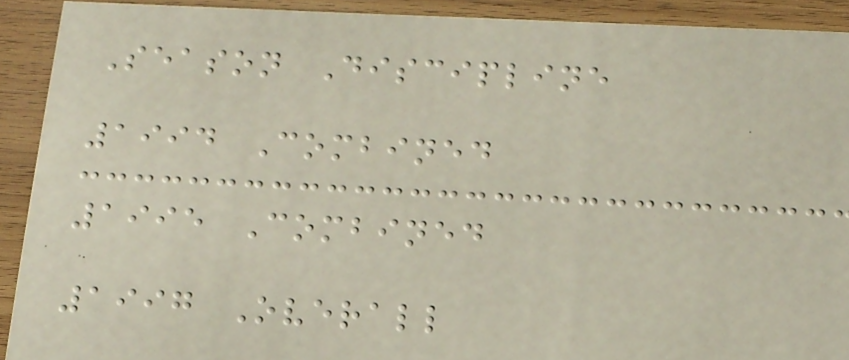Season Discipline
1994 Combined
1995 Combined
1997 Overall
